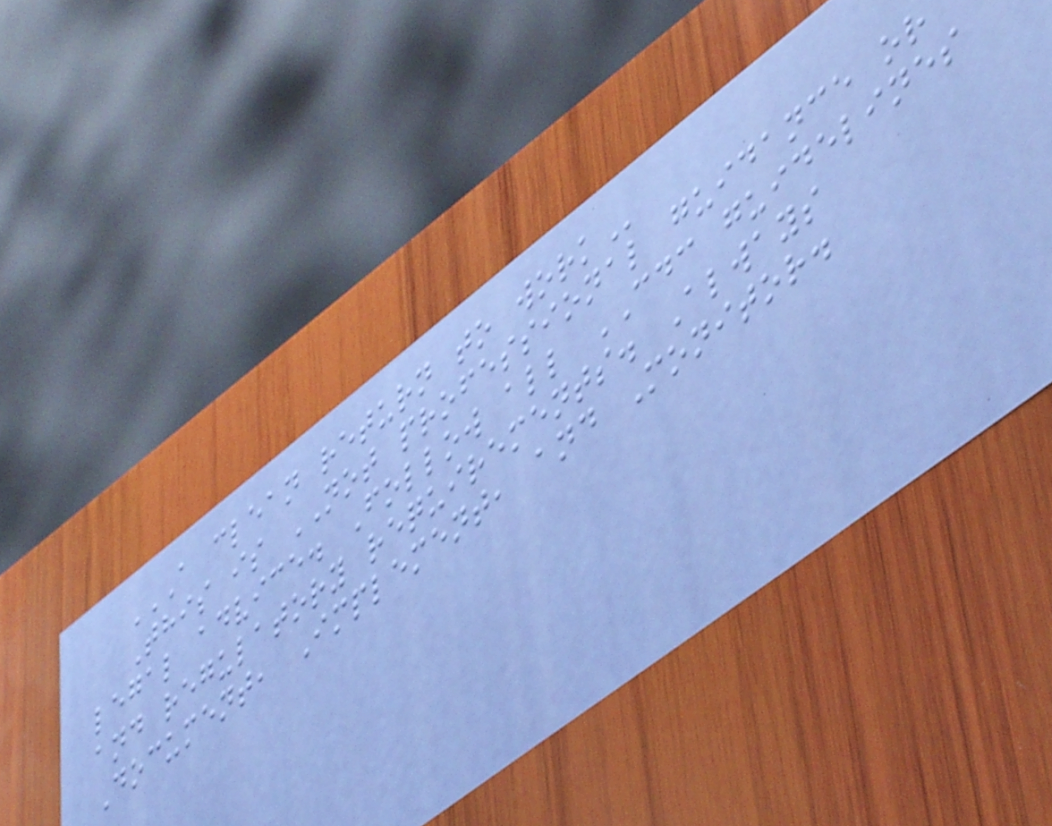A CLEAN RETURN TO WORK
This is NOT professional guidance or
legal advice. Follow all CDC guidelines
and regulatory requirements. Always
Document, Implement, and Monitor.
